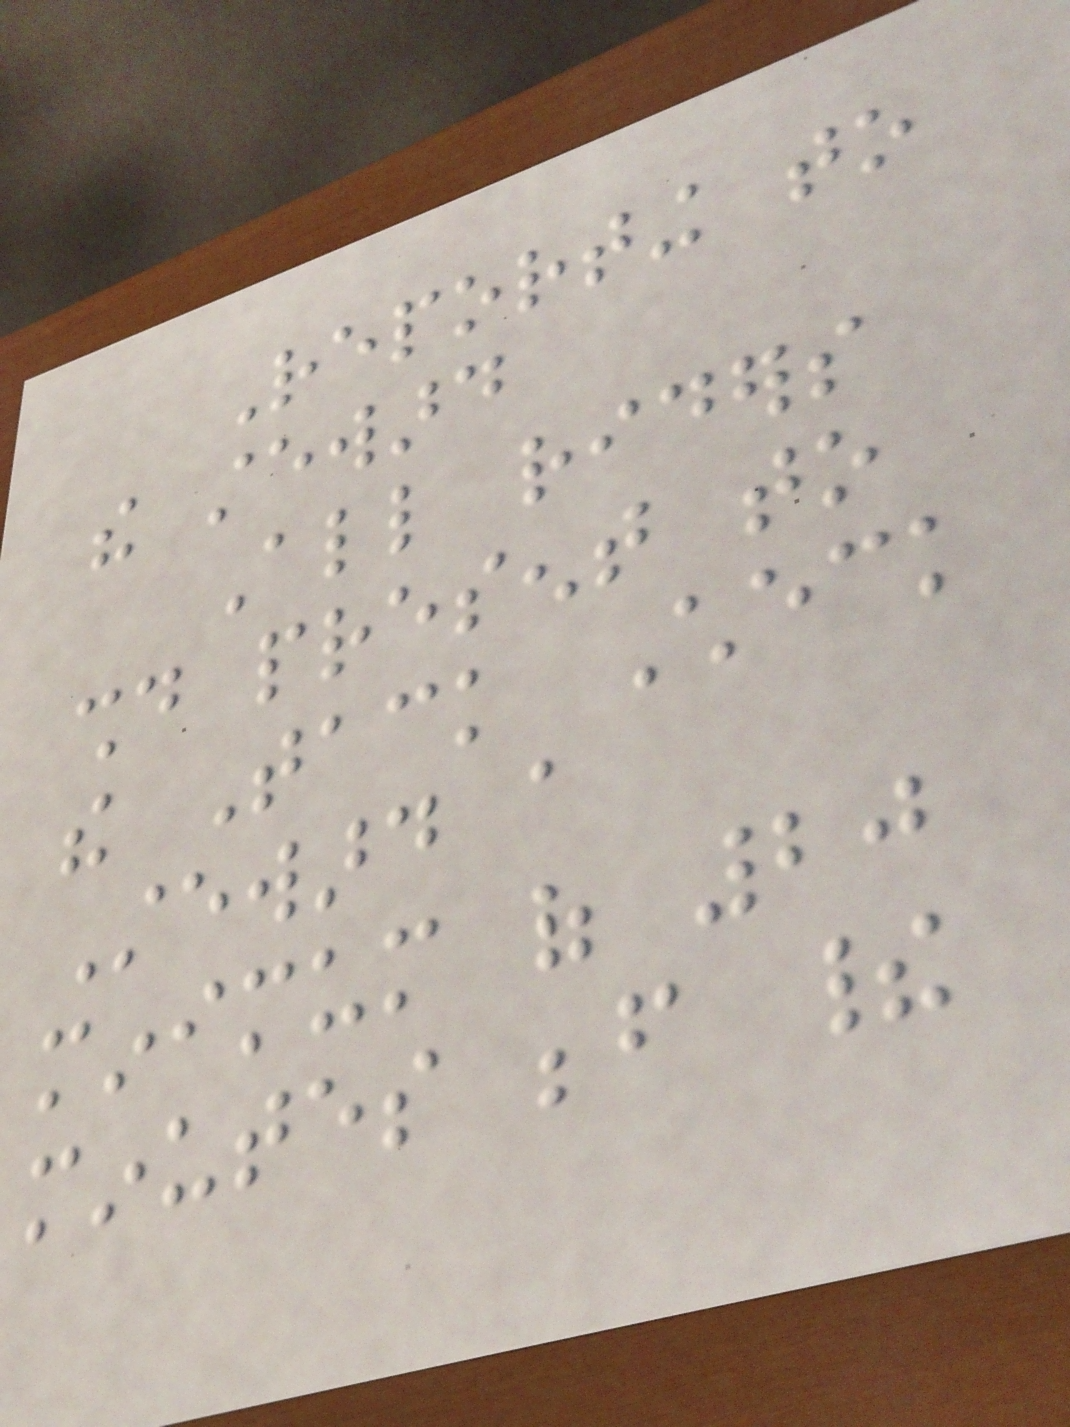Reporting to
the steward
All riders
should present to
the Tack Check
Steward a
minimum of 20
minutes before their
